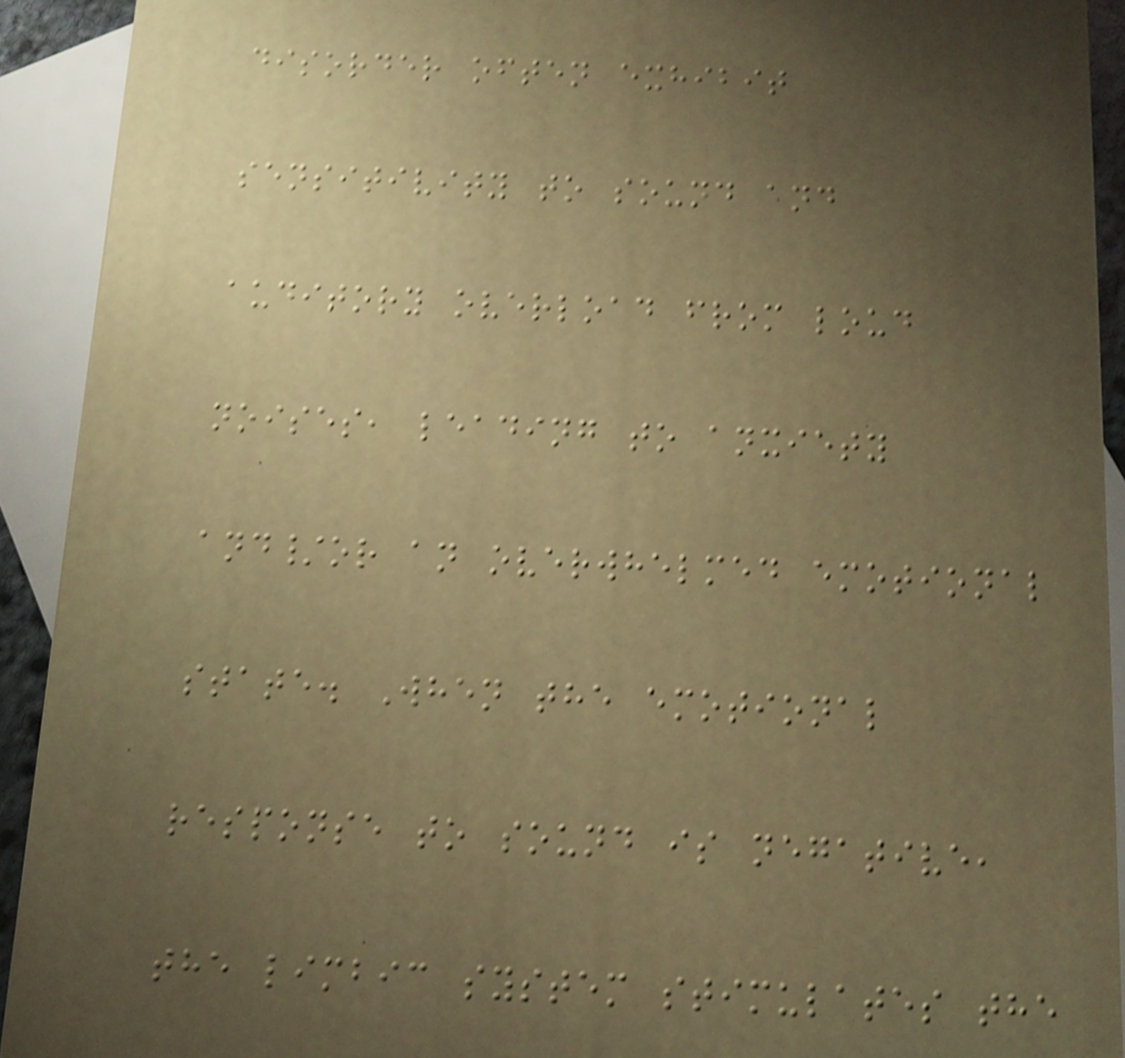disorder often exhibit
sensitivity to sound and
auditory overload from loud
noises, leading to anxiety
and/or an overwhelmed emotional
state. When the emotional
response to sound is negative,
the limbic system stimulates the
